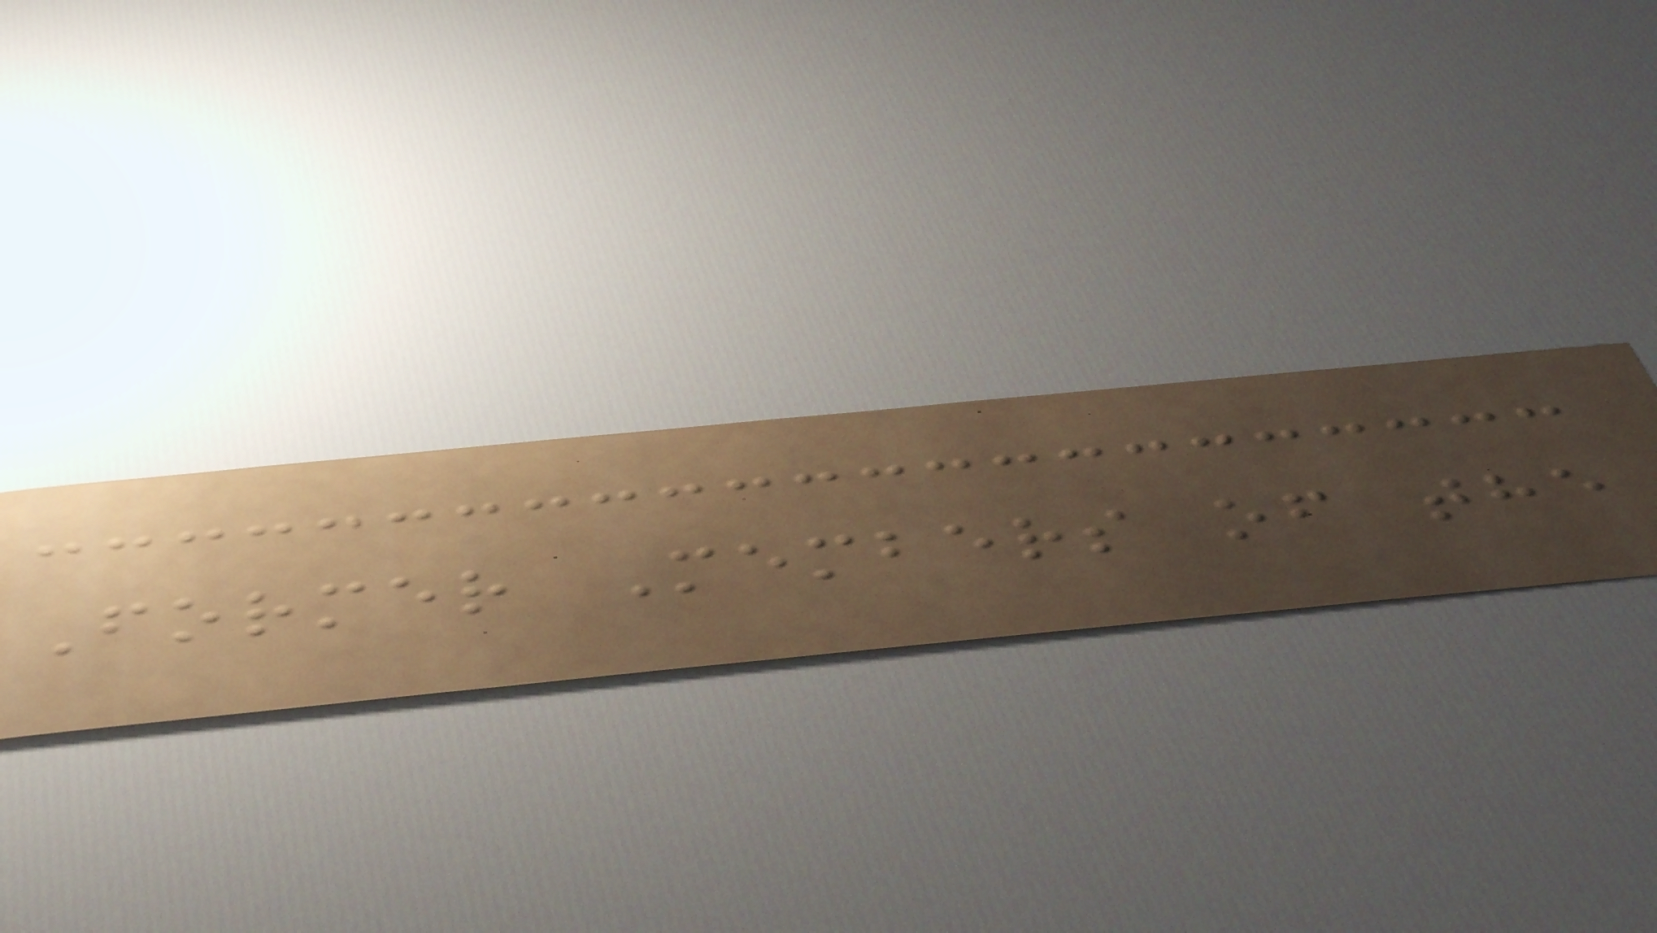Former Members of the
